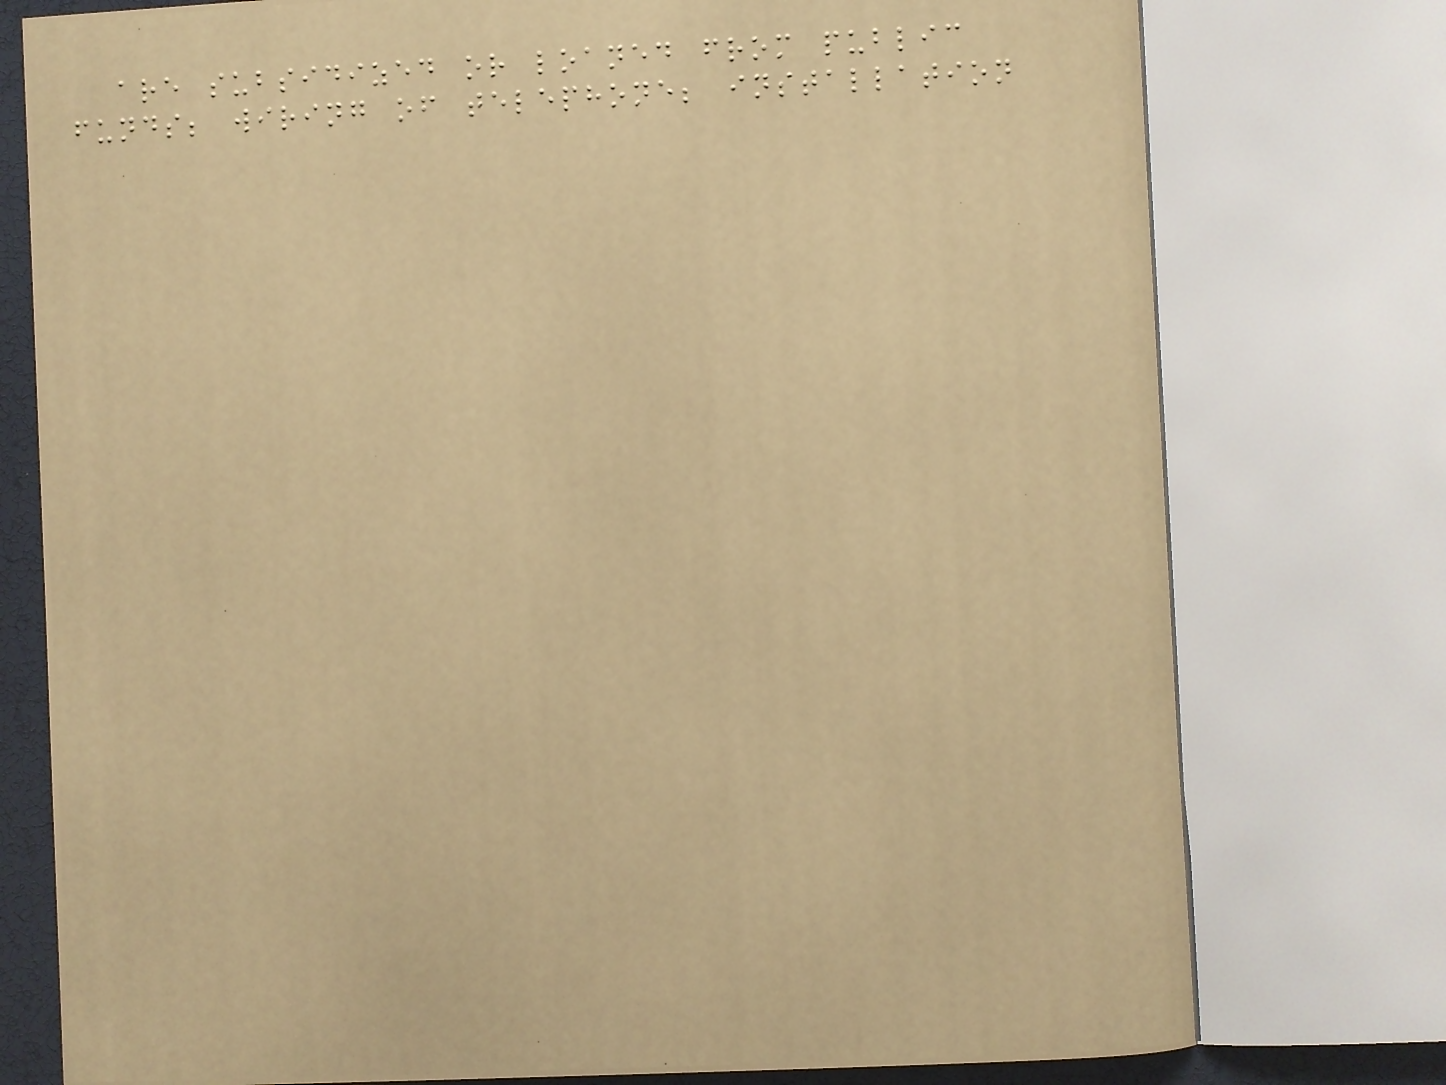are subsidized or loaned from public
funds; wiring of telephone; installation
